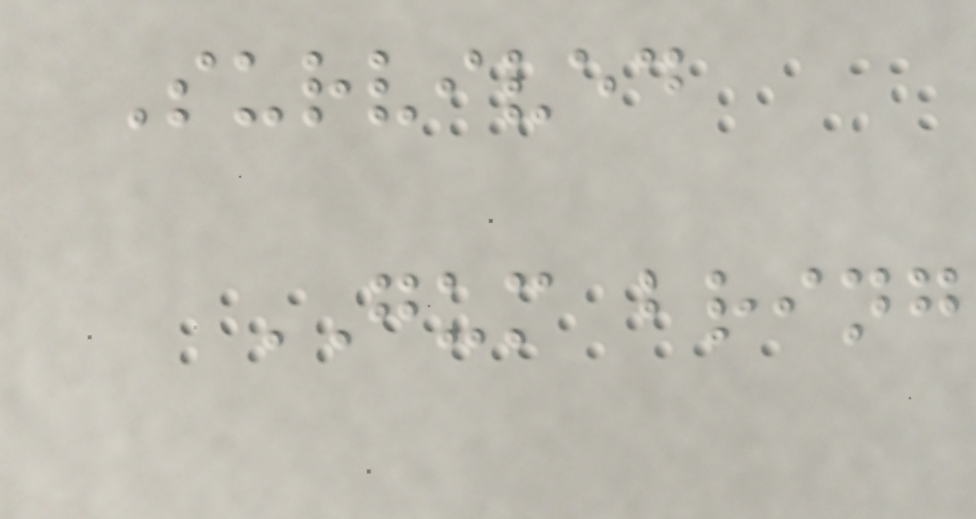Survived
GUM bring
